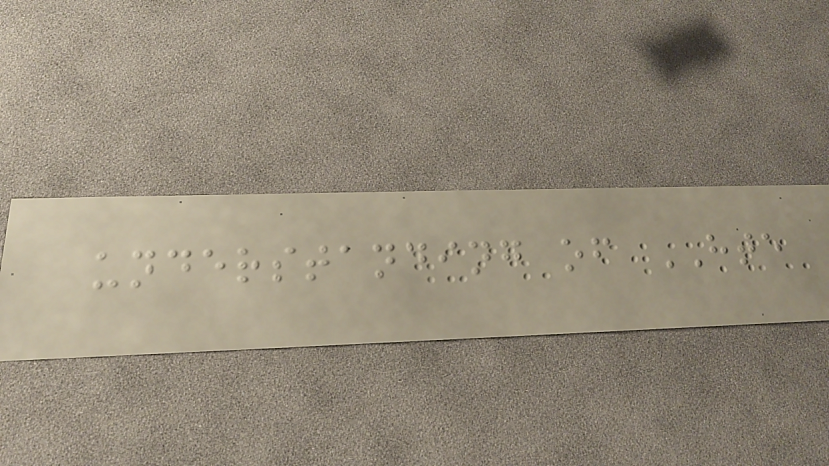understanding of HTE
